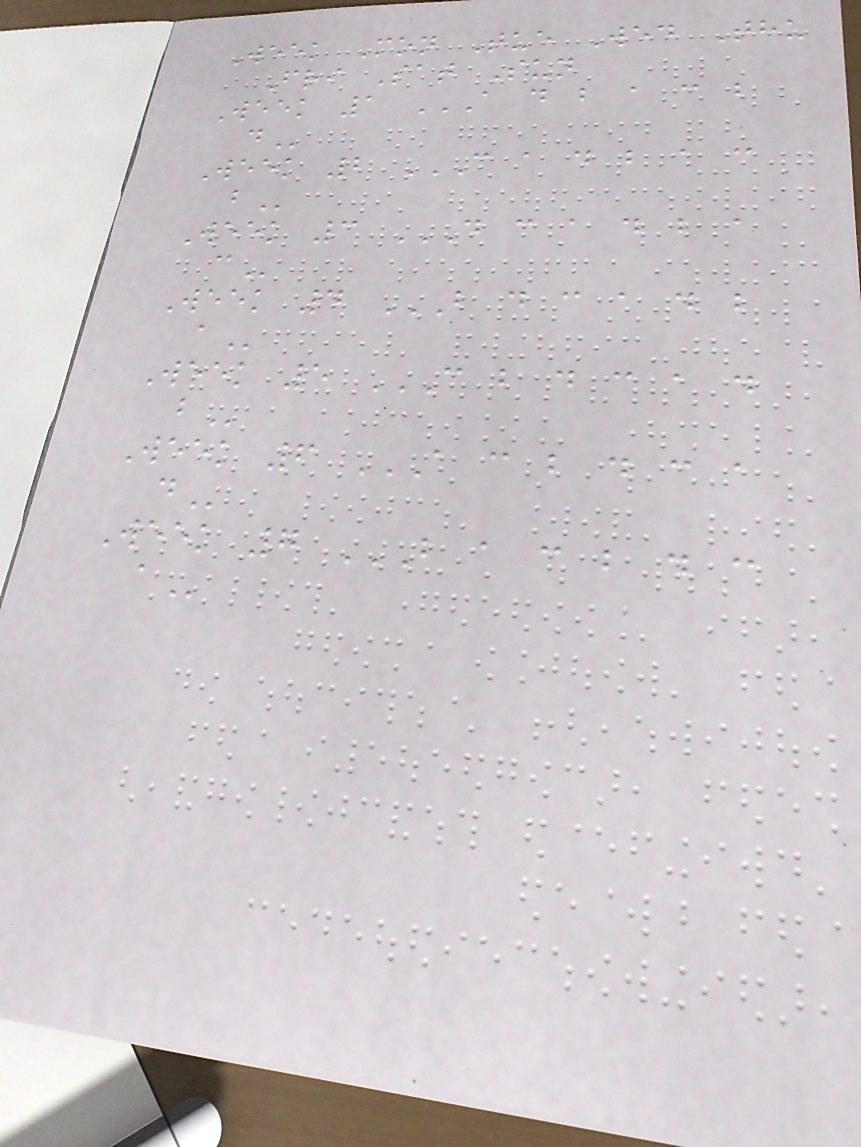Week Mon Tue Wed Thu
Fri Sat Sun
Week 1 A D B A C B
D
Week 2 C A D B A C
B
Week 3 D C A D B A
C
Week 4 B D C A D B
A
Week 5 C B D C A D
B
Week 6 A C B D C A
D
Week 7 B A C B D C
A
